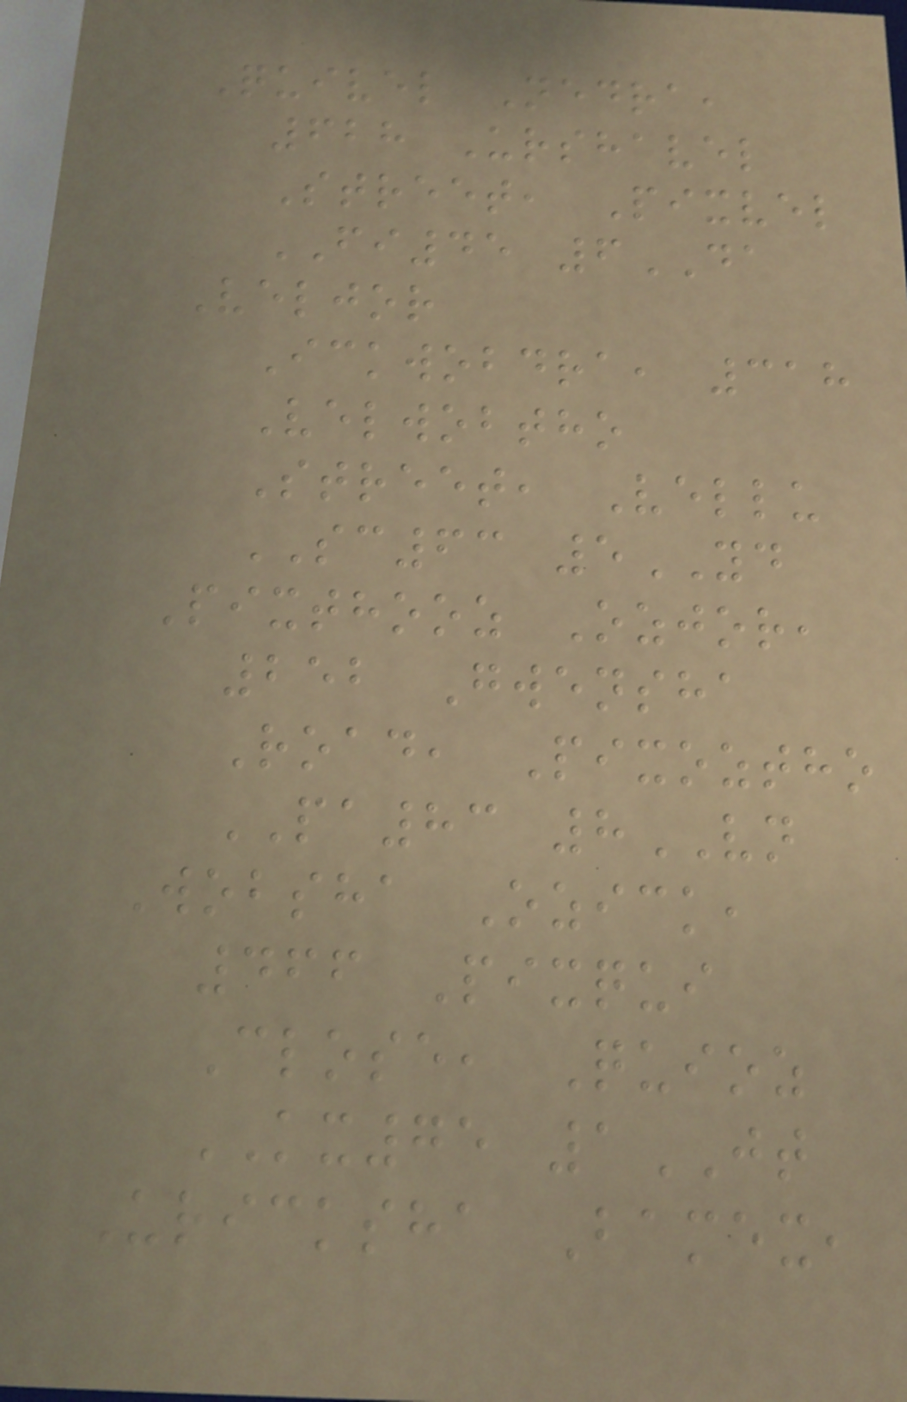Quivel Nedra,
628 Urshavel
Street, Pixvel
FI45 6DA
Veljor
Ickwobdra, 318
Velwobtho
Street, Vellu
SC63 5YD
Pixthooz Ozjor,
252 Gwensha
Road, Pixoztho
PA83 8VN
Wobsha Ozick,
466 Pixqui
Close, Quioz
KX75 1JT
Uricksha Bamex,
